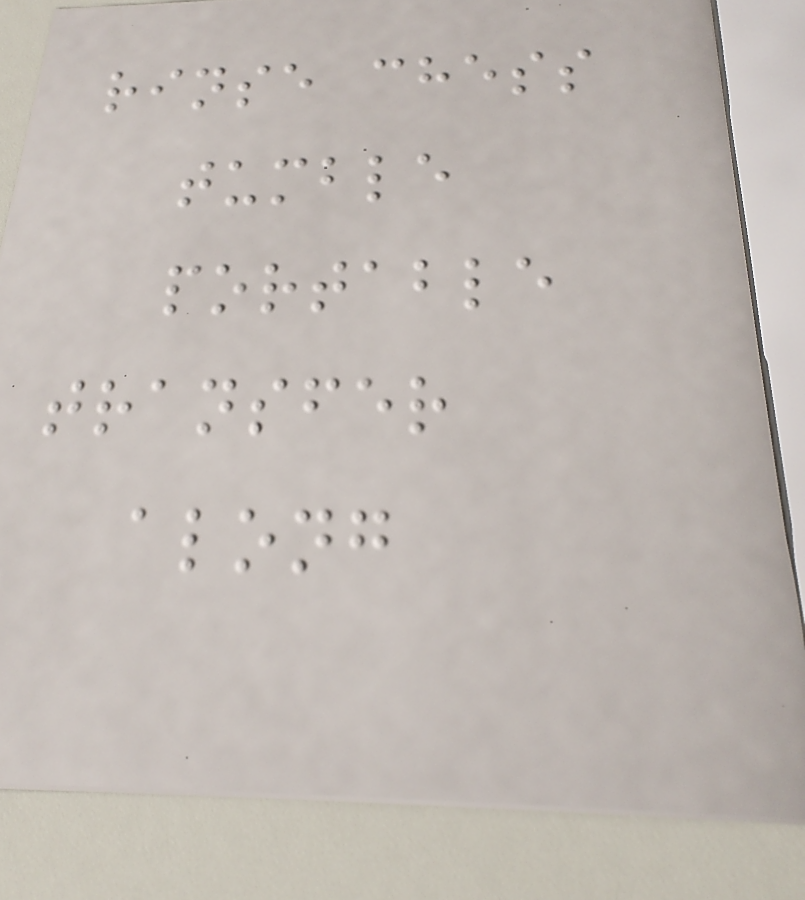rinse chess
tumble
portable
transfer
along
